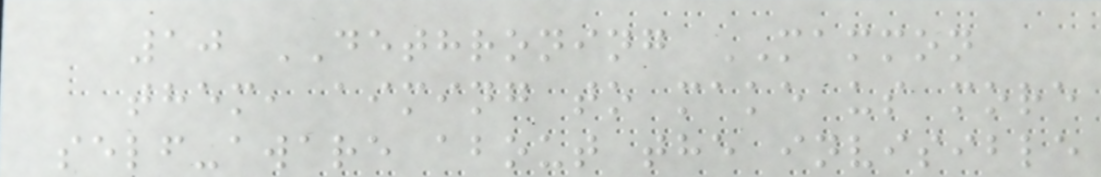10 DETHRONING MAMMON
them, aiming to make us more
self-aware about the invisible
